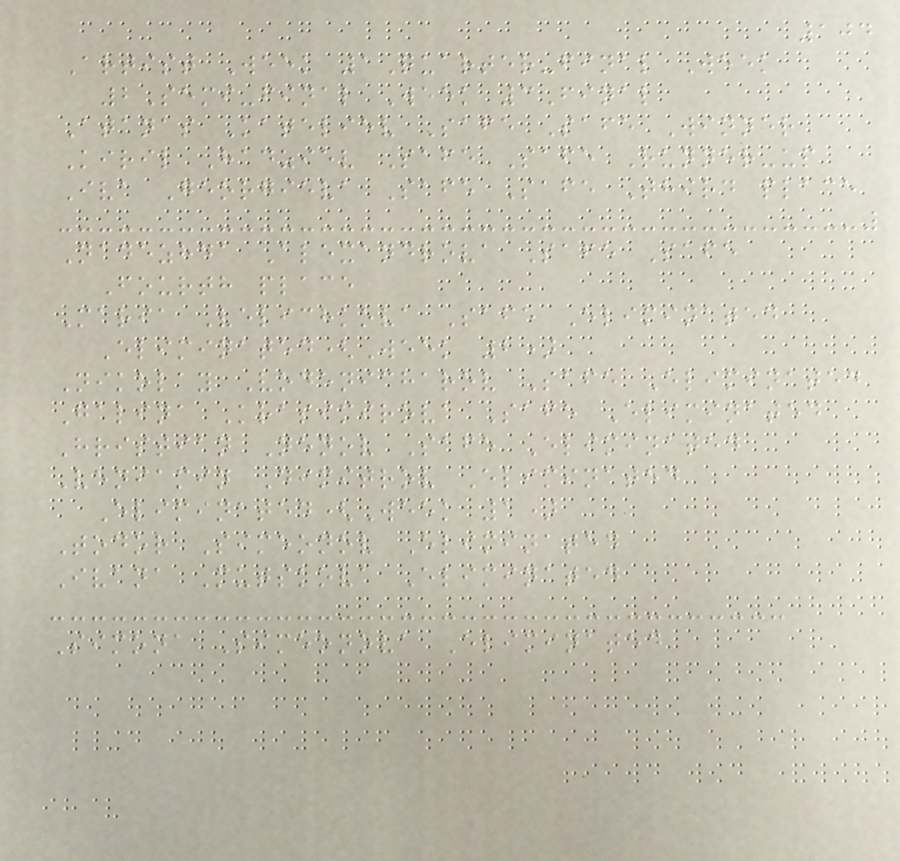104
Artist Week 1Quarter-final Week
2Semi-final Week 3Final
Atanas Kateliev Safe Safe Winner
Kiril Hadziev Safe Safe Runner-up
Iva Georgieva Safe Safe Third place
Nadezhda Alexandrova Safe Safe
Fourth place
Maria Velichkova Safe Eliminated
Eliminated(Week 2)
Nikolay Vodenicharov Safe Eliminated
Galina Krasimirova Safe Eliminated
Hristian Nenov Safe Eliminated
Veniamin Dimitrov Eliminated
Eliminated(Week 1)
Todor Simeonov Eliminated
Ivana Mutskova Eliminated
Simona Simeonova Eliminated
